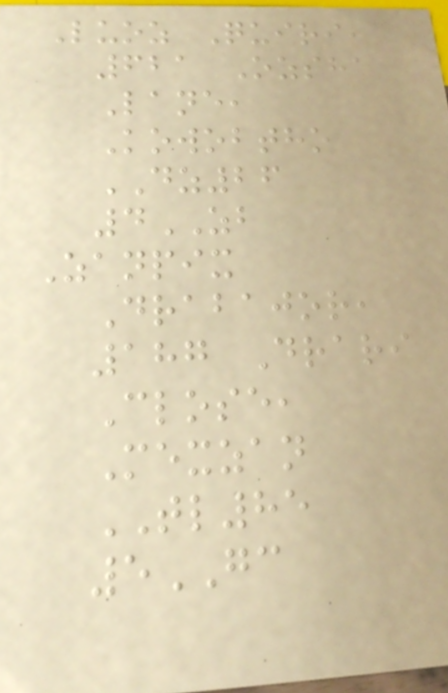Luoz Quiri,
621 Ozsha
Lane,
Kowobtho
DZ26
4ZB
Zanpix
Drabajor,
187 Drari
Close,
Mexzan
TL85
5GC
